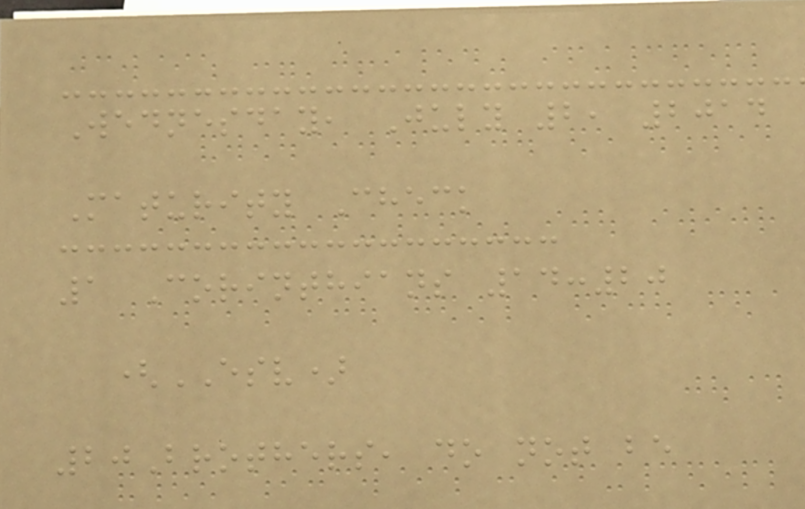Wednesday, July 2, 2014
Maturity Check
1 Corinthians 14:20
(ESV)
20Brothers, do not be
